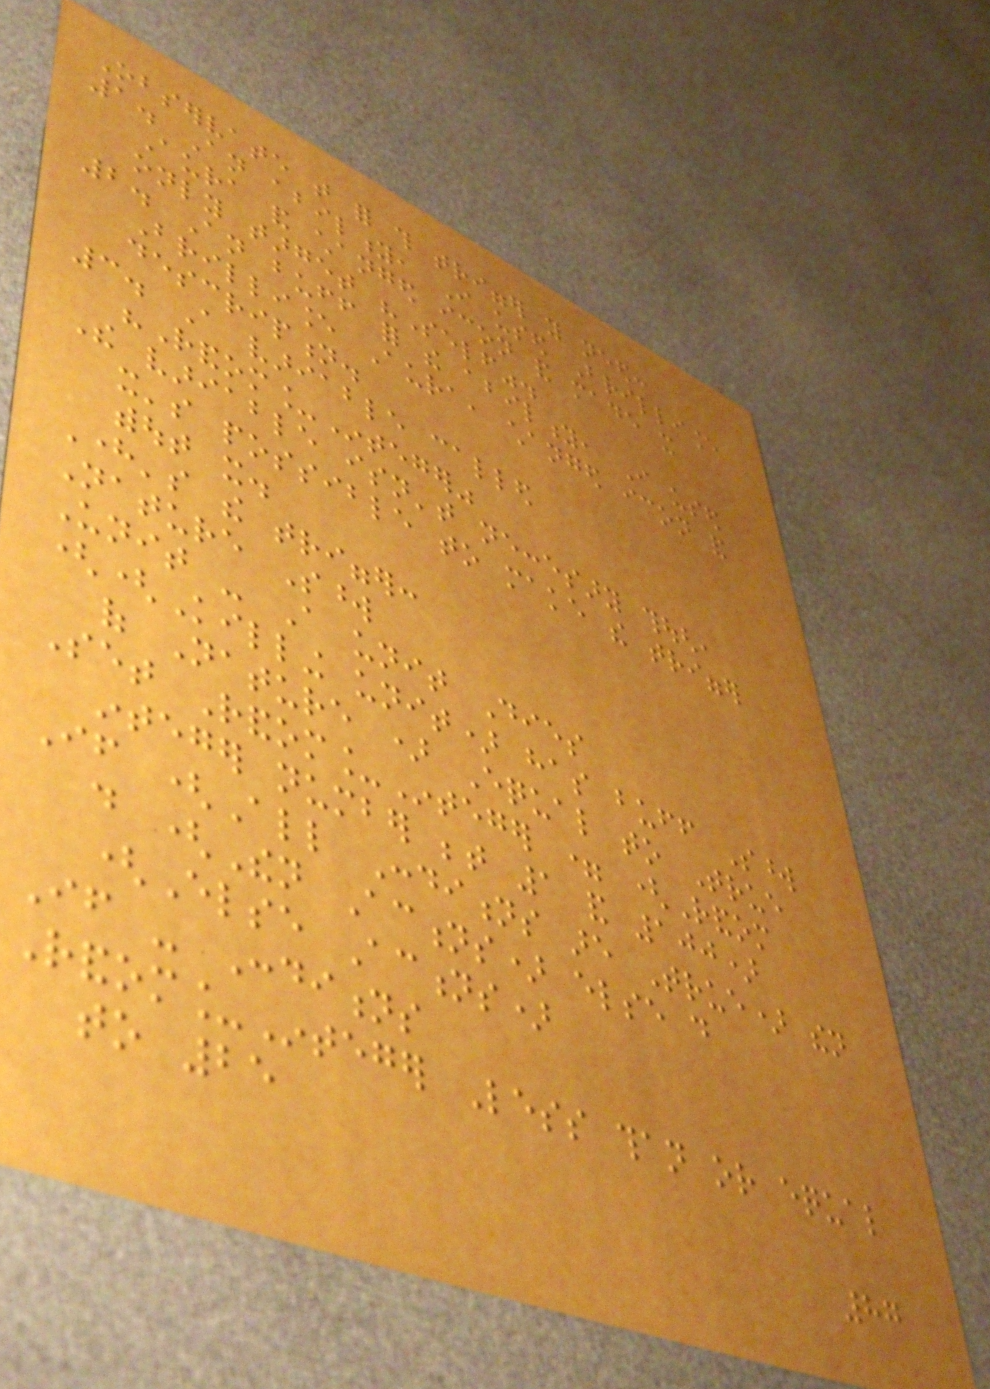Observate that for this trigger you need:
1. An ability, I used Brilliance
Aura and changed icon and made it
only target "Self".
2. An buff for the ability, I used
Brilliance Aura, changed icon and
description.
3. A variable called
"Random_Integer"
The variable isn't neccesary though,
it's possible to make the trigger
without it.
Here's the trigger:
Nature Sword
Unit - A unit Dies
((Killing unit) has buff Sword
of Nature ) Equal to True
Set Random_Integer = (Random
integer number between 1 and 100)
If (All Conditions are True) then
do (Then Actions) else do
(Else Actions)
If - Conditions
Random_Integer Less than or equal
to 25
87
